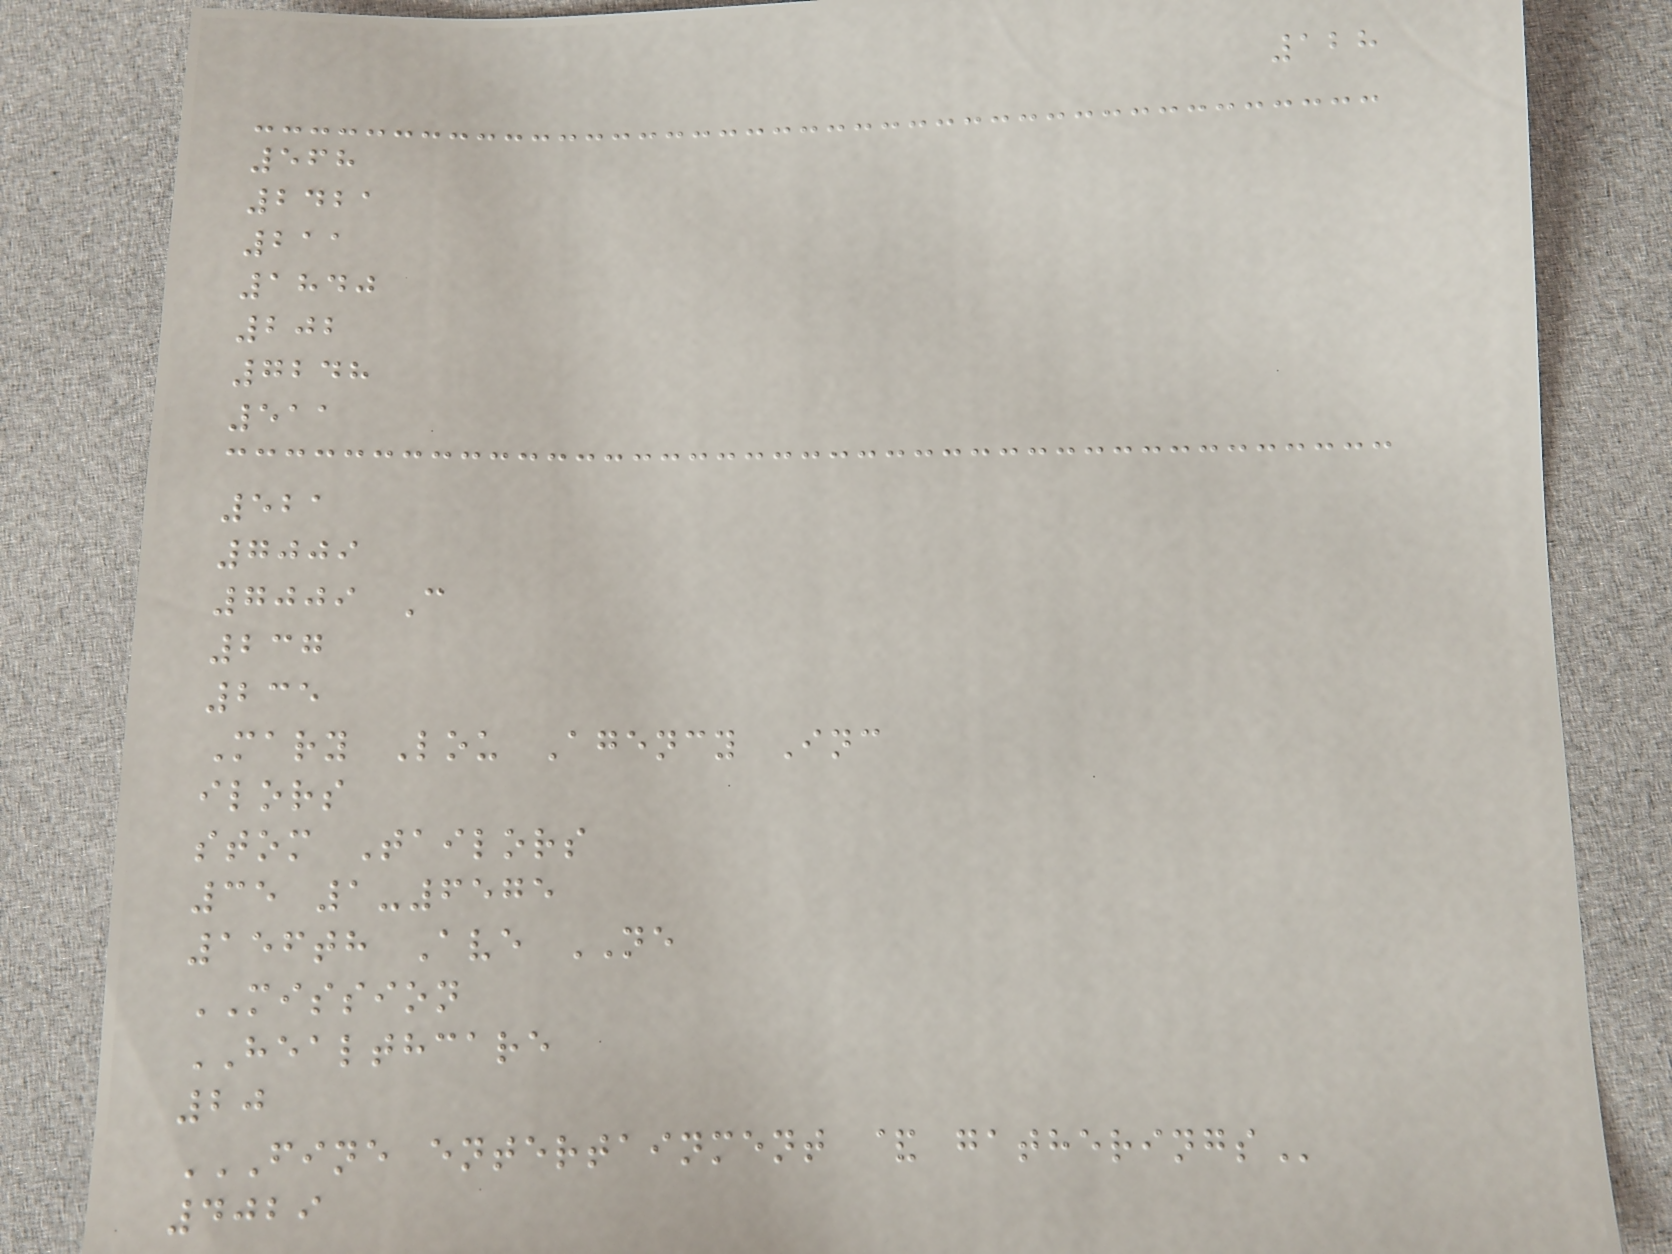128
568
2421
211
1840
202
7248
511
521
7009
7009 C
237
235
Mary Lou Agency Inc
ilors
stom Tailors
35 1-6575
156th Ave NE
MISSION
HEALTHCARE
20
FINE ENTERTAINMENT & GATHERINGS
4029
